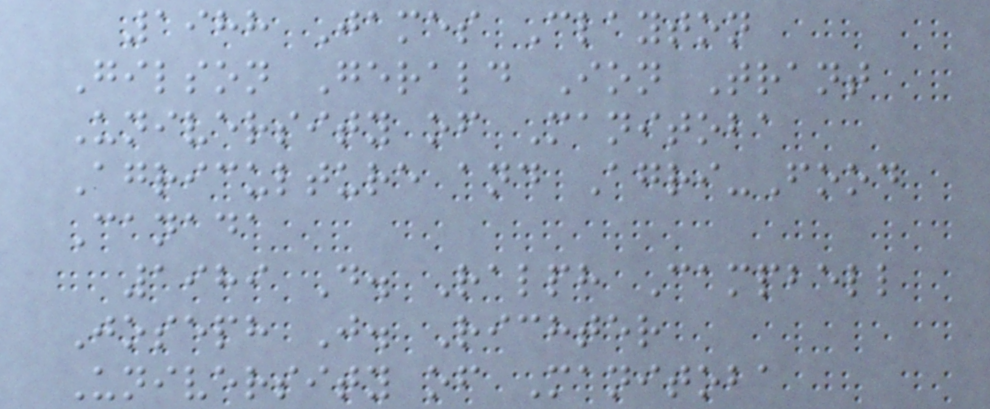1988 James Clayton
Gilson Gerald Ion Trant
University of Manitoba
Agriculture and Agri-Food
Canada
1989 D. Ralph Campbell
Joseph J. Richter
University of Manitoba
